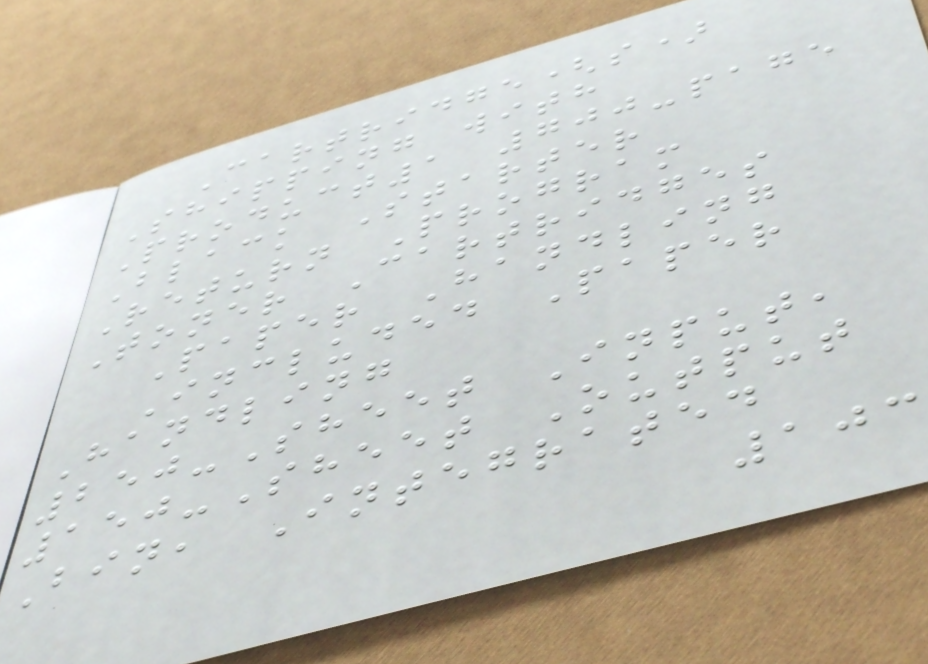Cartridge(s)
Shipping with
Product1 700-page
Black Starter
Return Program
Toner Cartridges
Paper Handling
Included Paper
Handling
250-Sheet Input,
150-Sheet Output
Bin, Integrated
103
